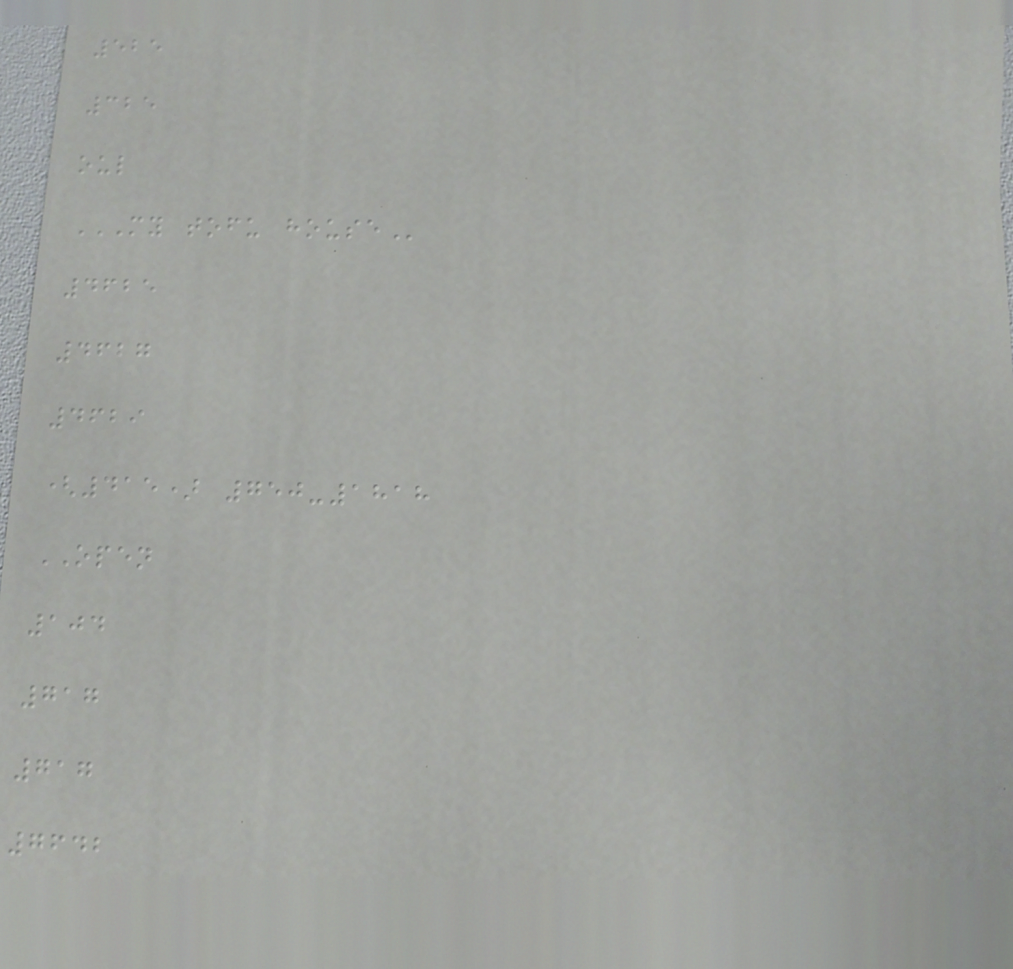525
325
oul
MY TOFU HOUSE
4625
4627
4629
(415) 750-1818
OPEN
104
717
717
7642
